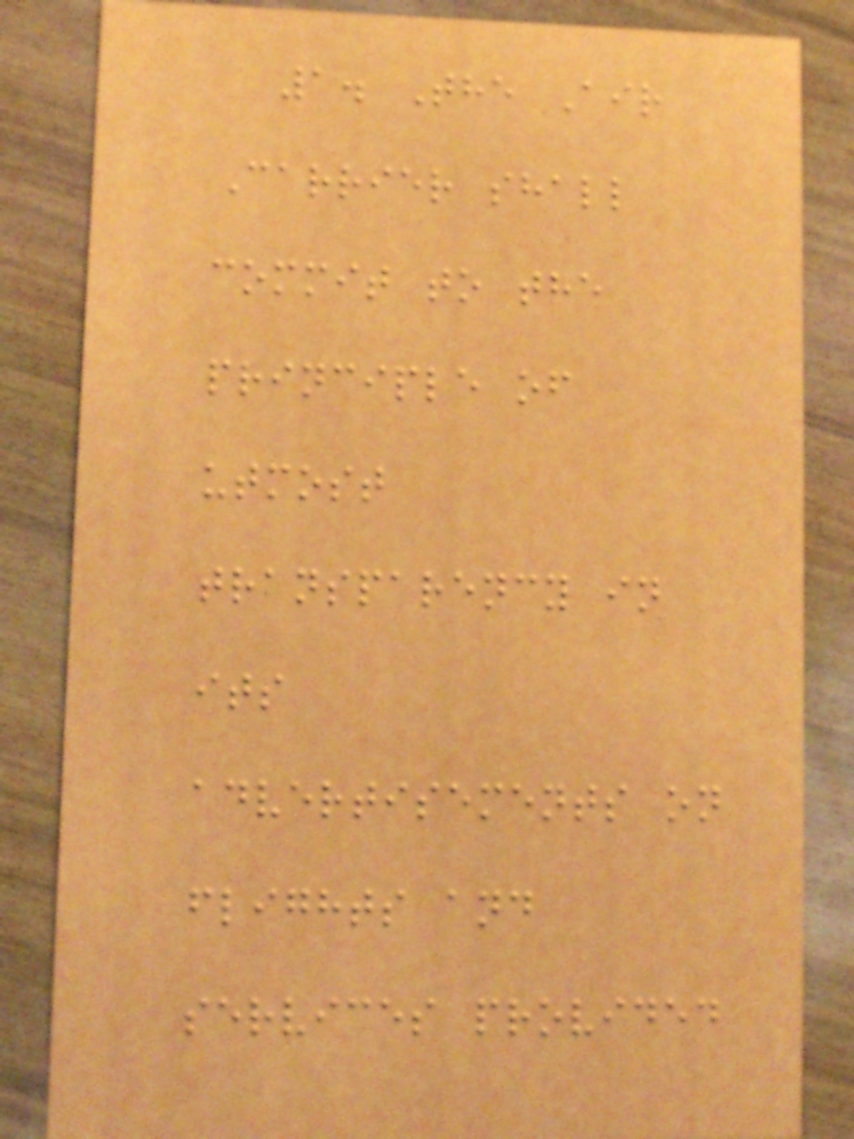1. The Air
Carrier shall
commit to the
principle of
utmost
transparency in
its
advertisements on
flights and
services provided
